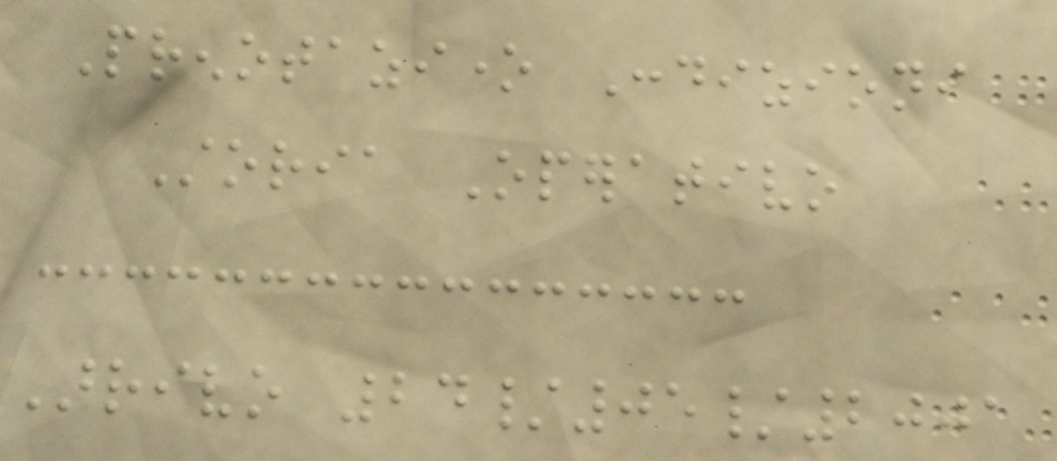Prenotazione Condizioni
Storia Operativo
Arrivo 24/05/2001
